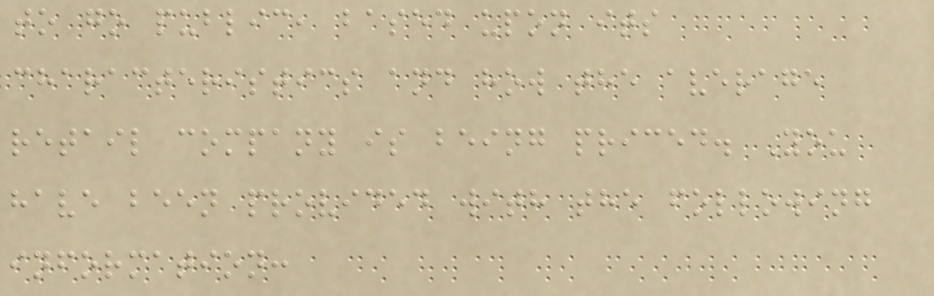to go public, based upon its
characteristics and how the average
retail company is being priced. You
have been provided with the following
information:
